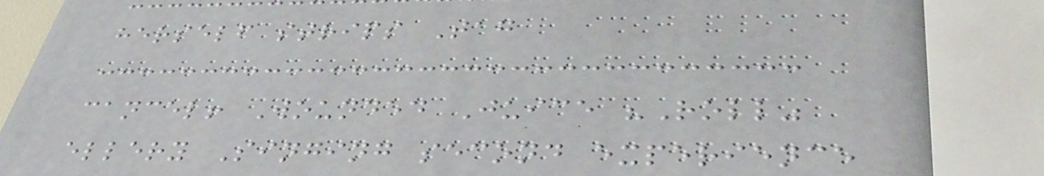herself strips Tag
cancel! Wounded Juice "Roll"
ellery Singing second experience
